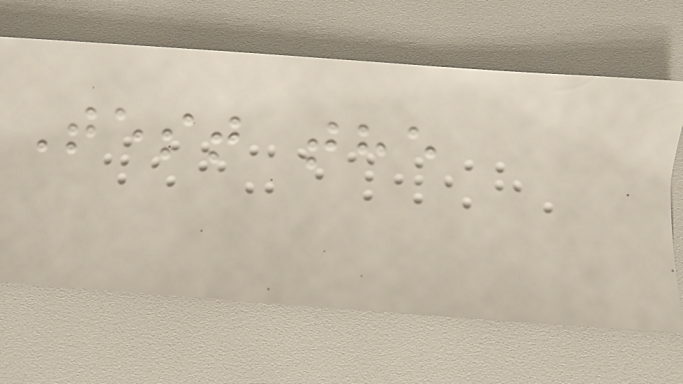Test the
